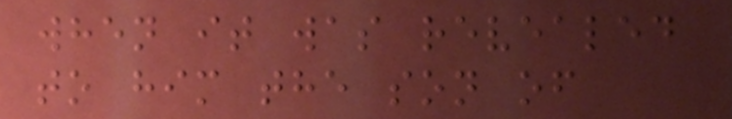when it was revealed
to him the son of
